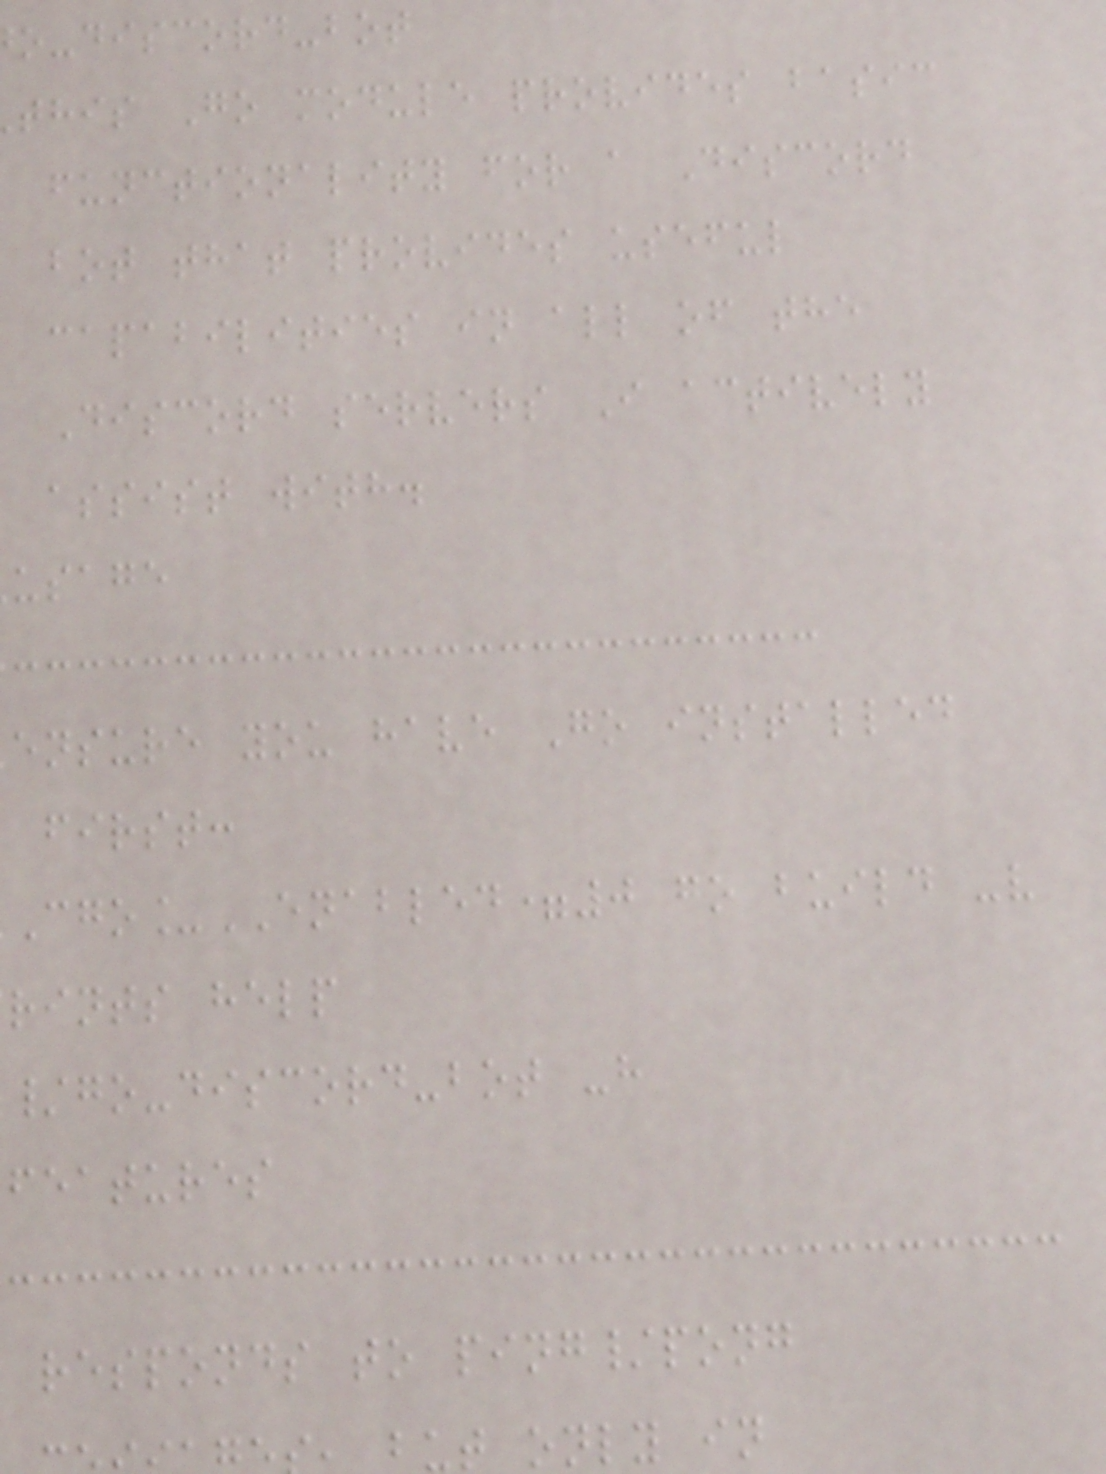o-discord-bot
this Go module provides basic
functionality for a Discord
bot that provides useful
capabilities in all of the
Discord servers I actively
assist with.
usage
ensure you have Go installed
first:
_ENABLED=0 go build -v
rints help
/go-discord-bot -h
features
responds to ping/pong
ut only in
